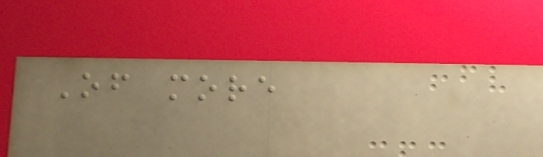Of more
